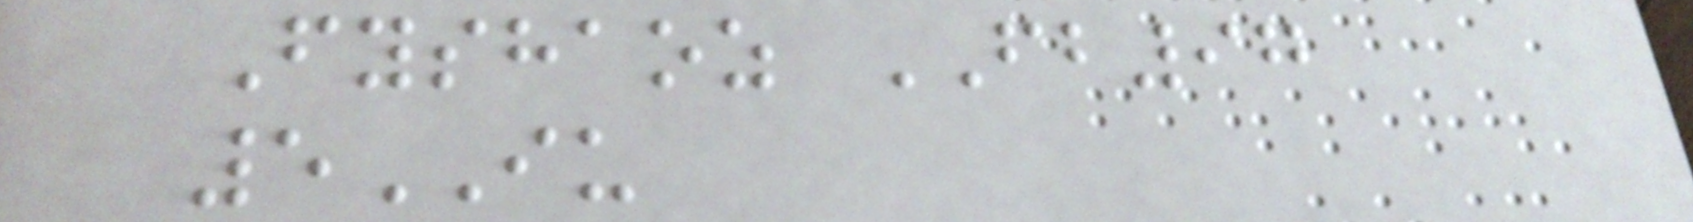Fyshaoz FB97
5IU
